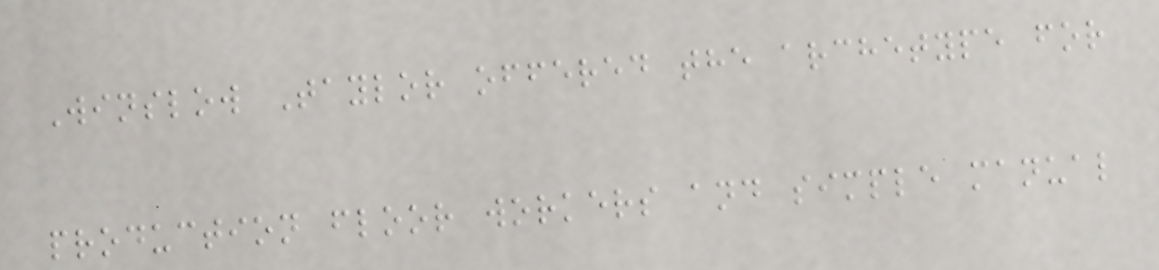Winslow Taylor offered the archetype for
production floor workers and simple manual
